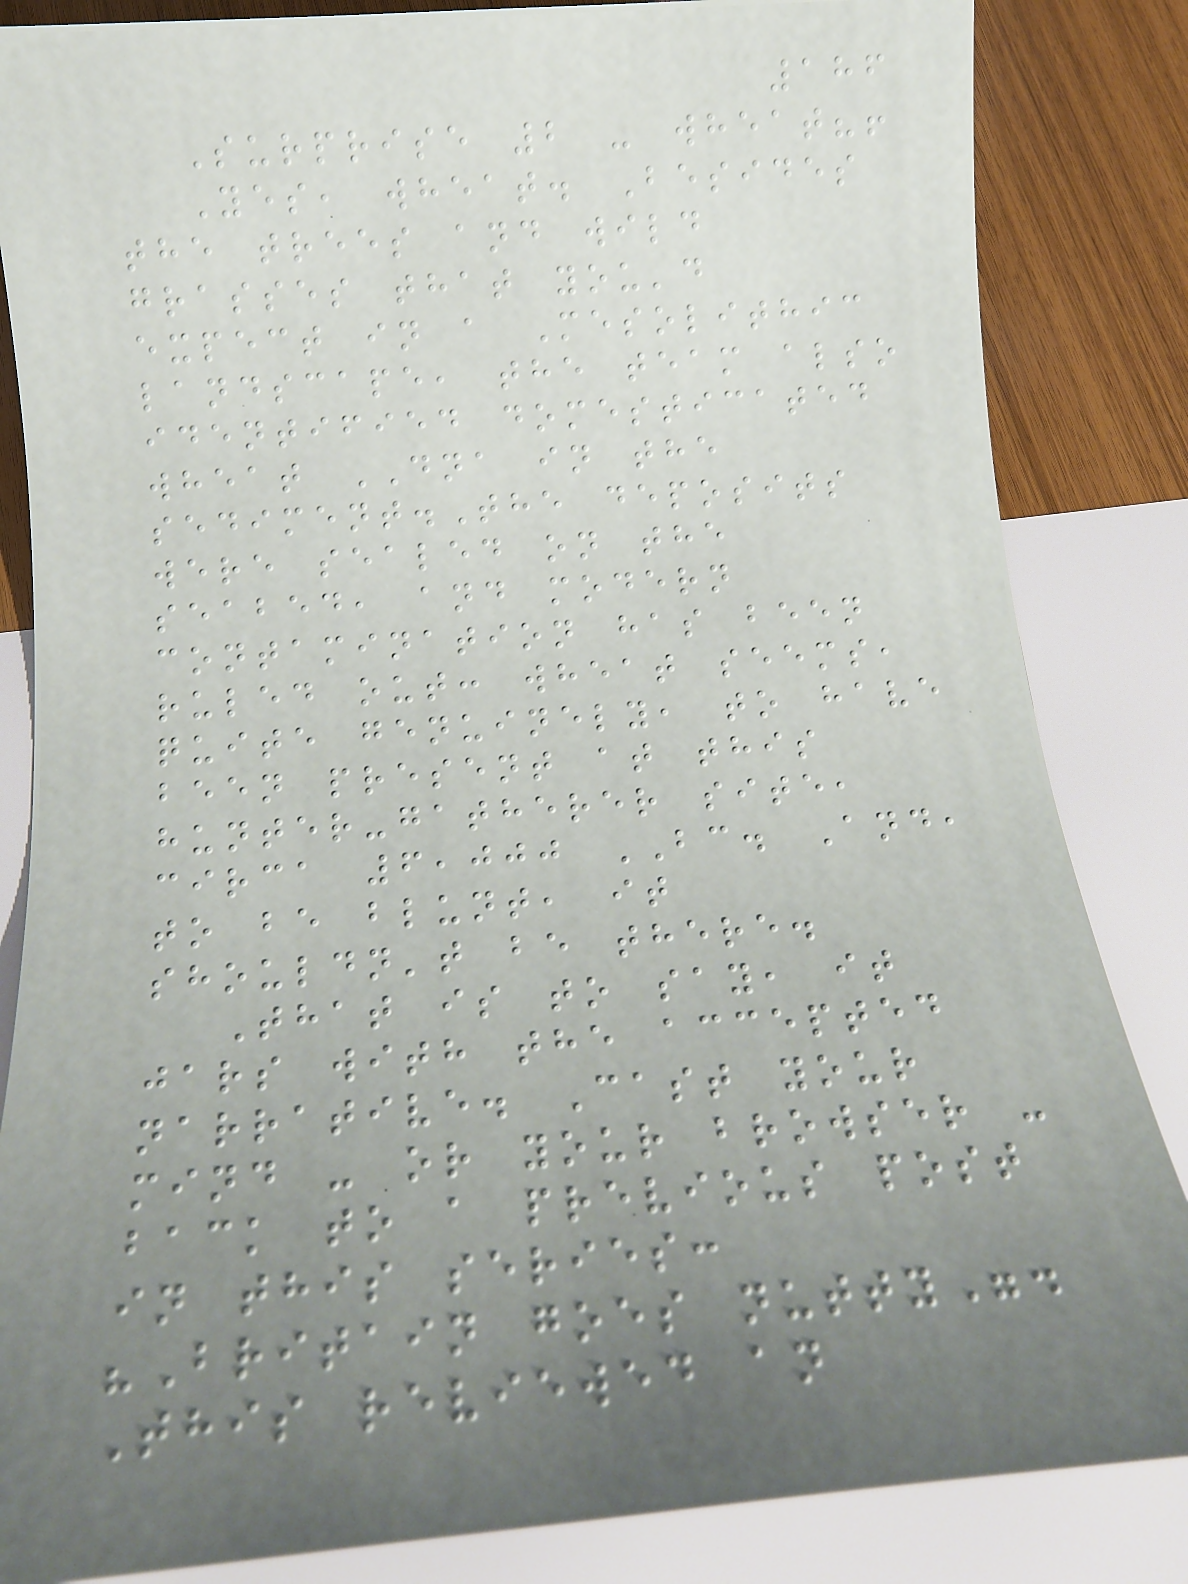186
Surprise 2 - wheat?!
Yes, wheat. Besides
the trees and wild
grasses that you'd
expect in a Mesolithic
landscape, the team also
identified domesticated
wheat DNA in the
sediment.The deposits
were sealed on the
seabed, and modern
contamination has been
ruled out: wheat seems,
quite genuinely, to have
been present at this
hunter-gatherer site,
circa 6,000 BC. And,
to be blunt, it
shouldn't be there.
That is to say, it
jars with the accepted
narrative. Cast your
mind - or your browser -
back to a previous post
in this series:
"Britain goes nutty".
This reviewed an
